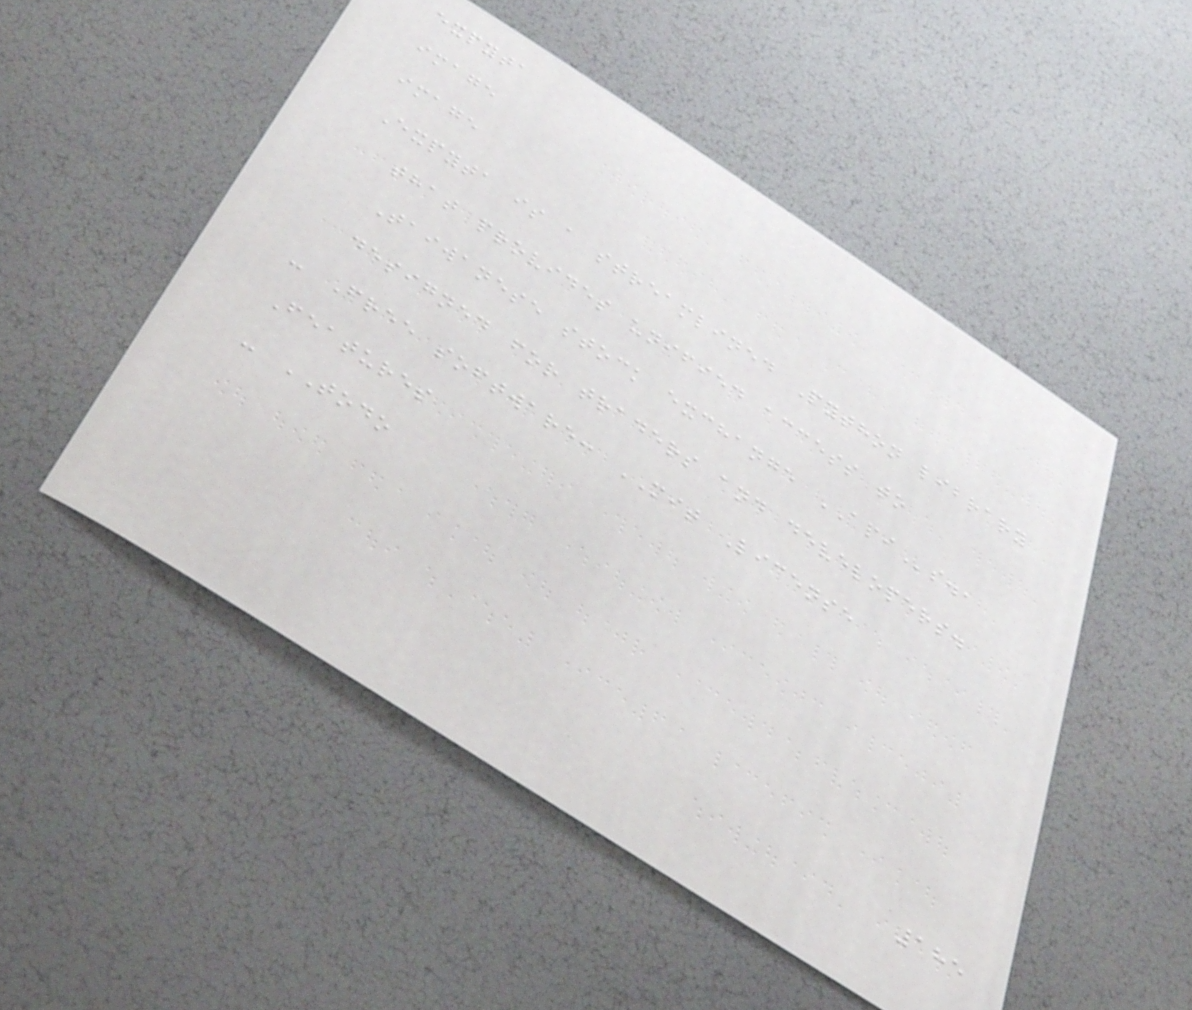expyta
image
image
Expyta is a streamlined Python library
that provides unified access to
Taiwanese stock exchange APIs.,
designed for traders and developers.
- Free software: MIT License
Features
- TODO
185
